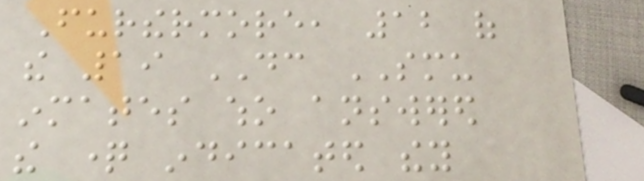Furthermore, 12 of
the 19 DC SMU
inmates who answered
the question indicated they
